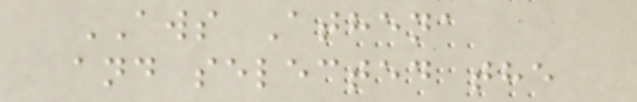AWS Athena
and selected the
